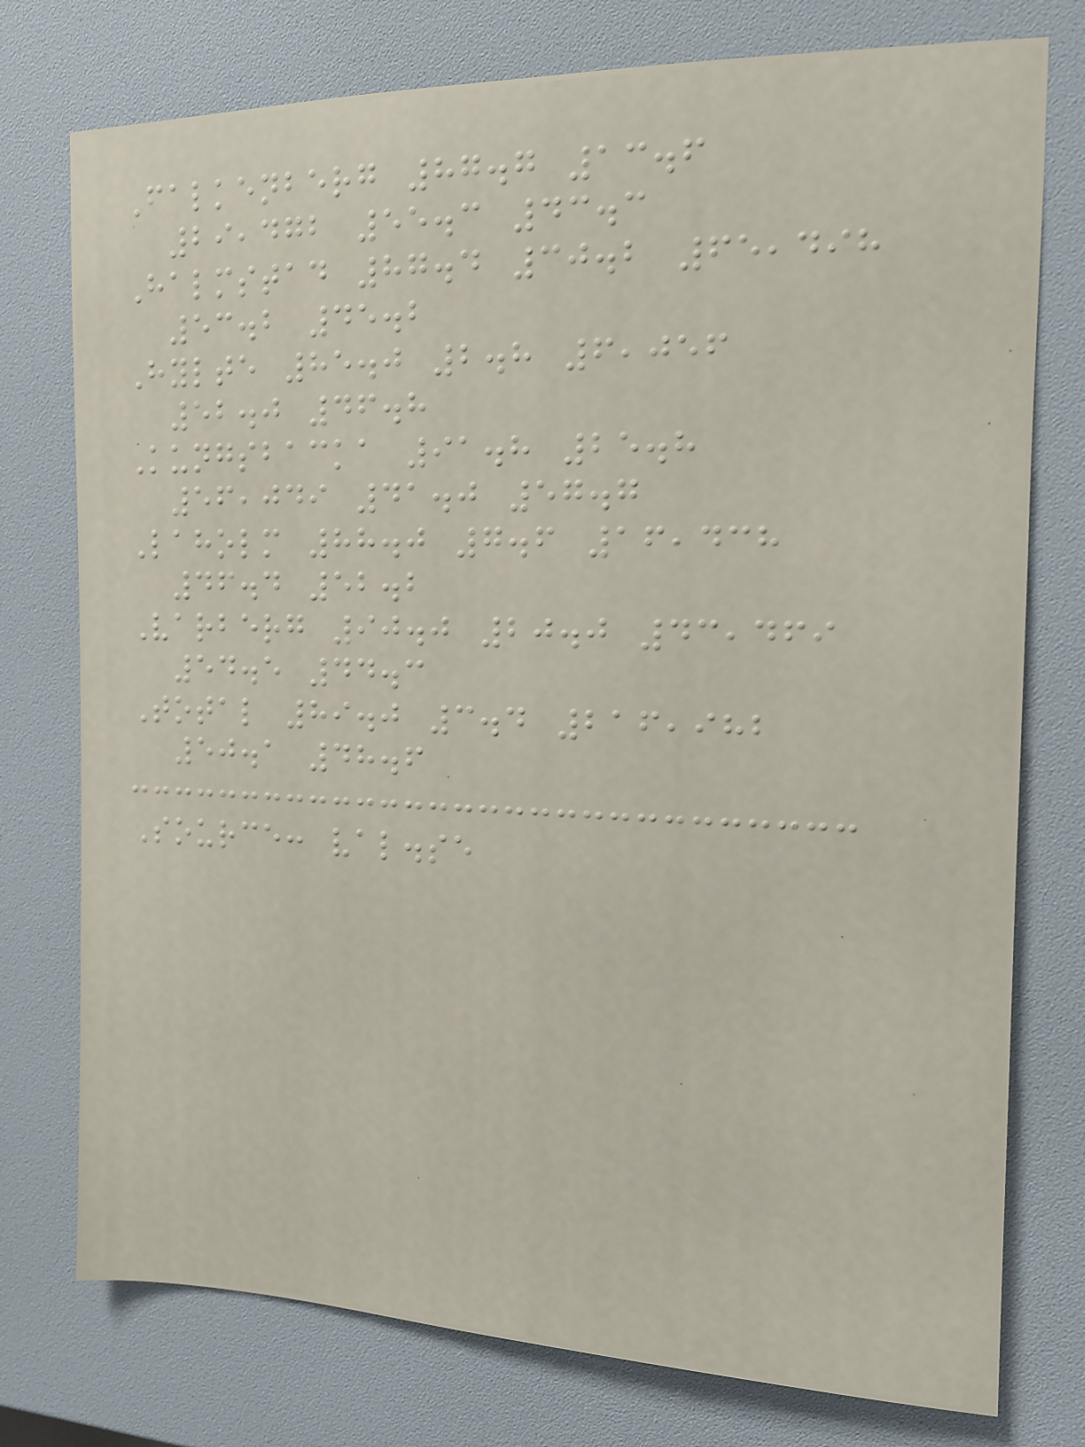Falkenberg 87.7 13.6
29,472 55.3 43.3
Halmstad 87.4 30.2 65,498
53.2 45.2
Hylte 85.0 2.8 6,056
52.0 46.8
Kungsbacka 91.8 25.8
56,049 41.0 57.7
Laholm 88.0 7.6 16,438
46.4 52.2
Varberg 90.0 20.0 43,469
54.5 44.3
Total 89.0 3.4 216,982
50.1 48.6
Source: val.se
